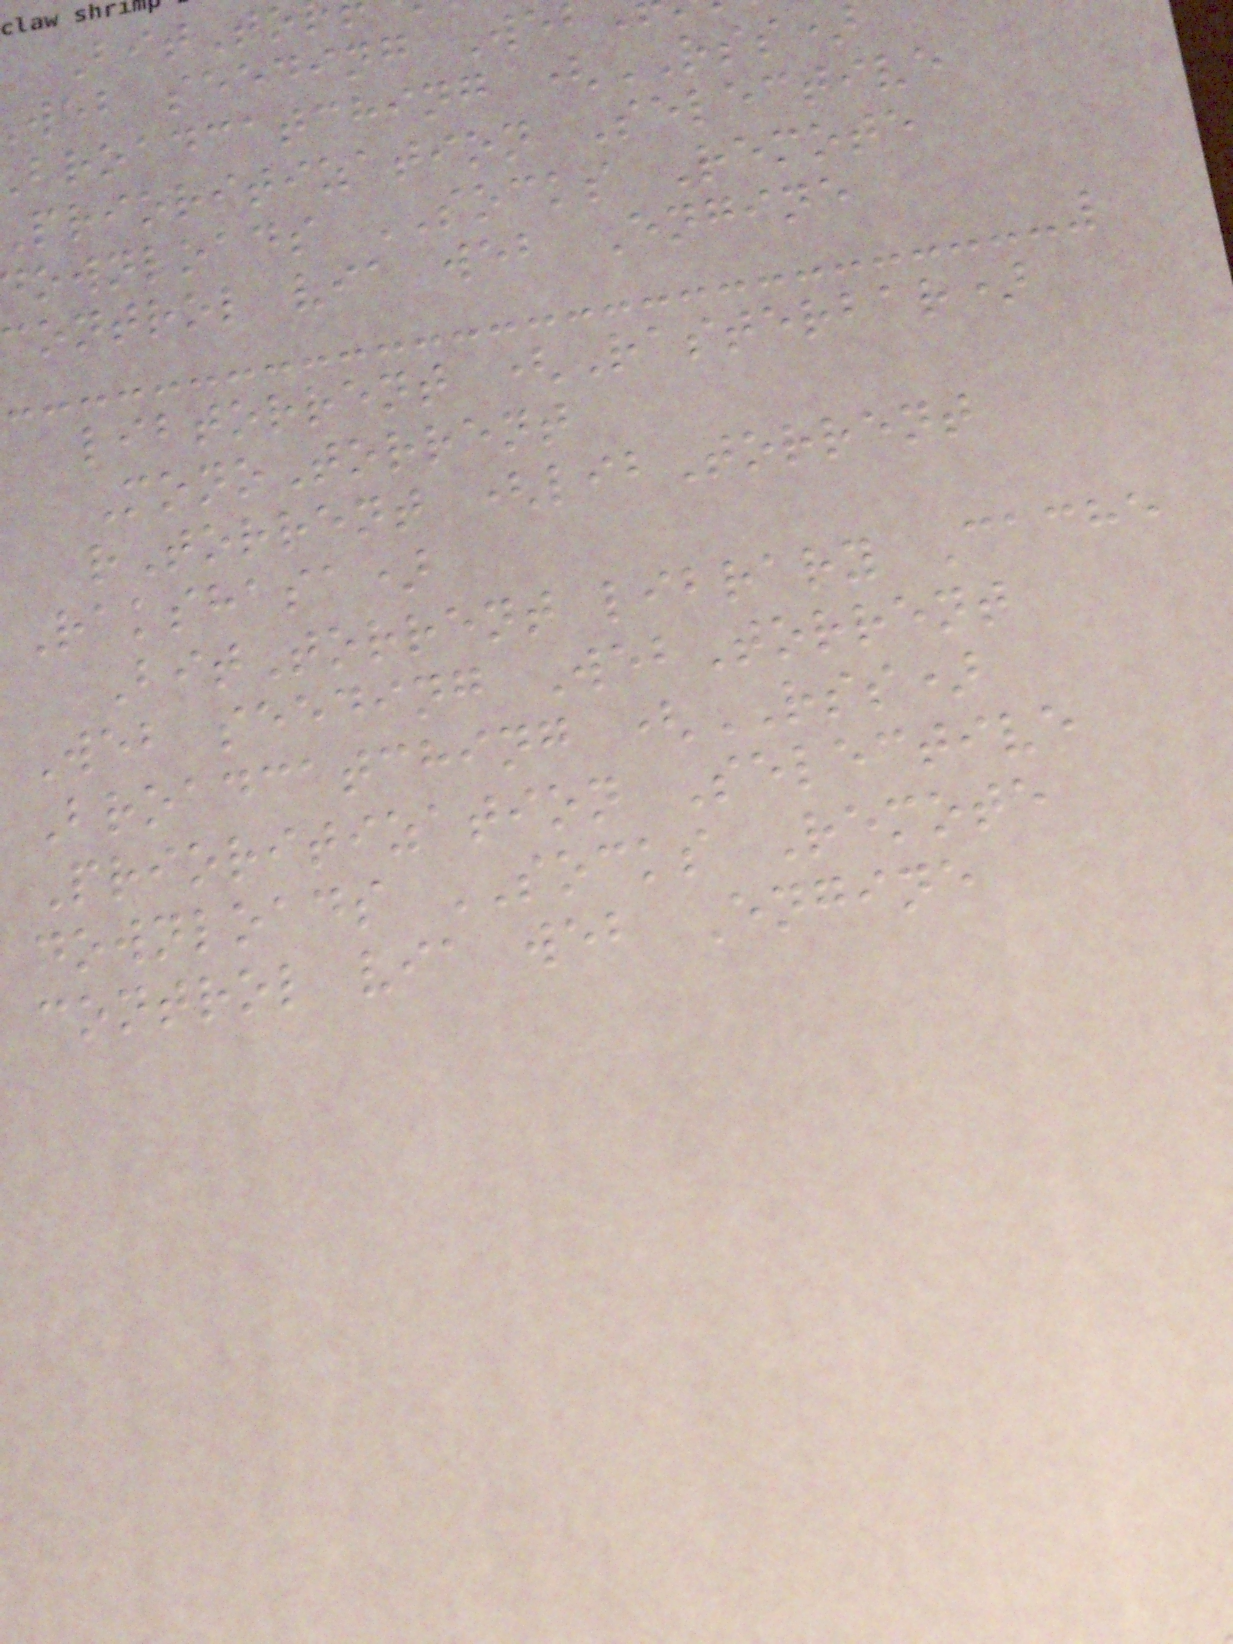BitTo
web seeding We
broadcatching (RSS)
prioritization Selective
ownloads SOCKS Remote
control via web Engine
libtorrent (Rasterbar)
MonoTorrent
rTorrent (libTorrent
Rakshasa)
BitTorrent library Cache
Web seeding WebTorrent
Broadcatching (RSS)
Prioritization Selective
downloads SOCKS Remote
control via web Engine
